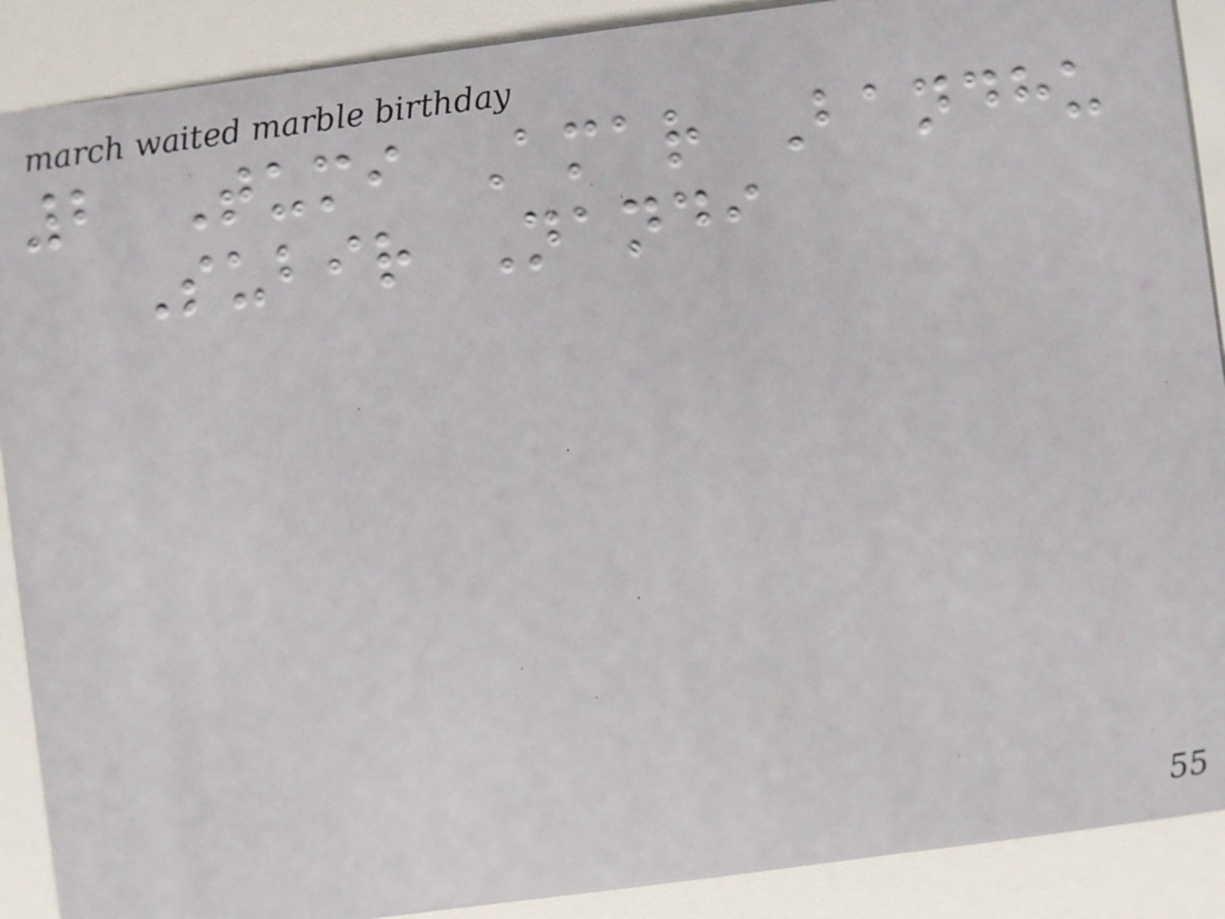2 Tumi Amar Bandhu
Subir Nandi
